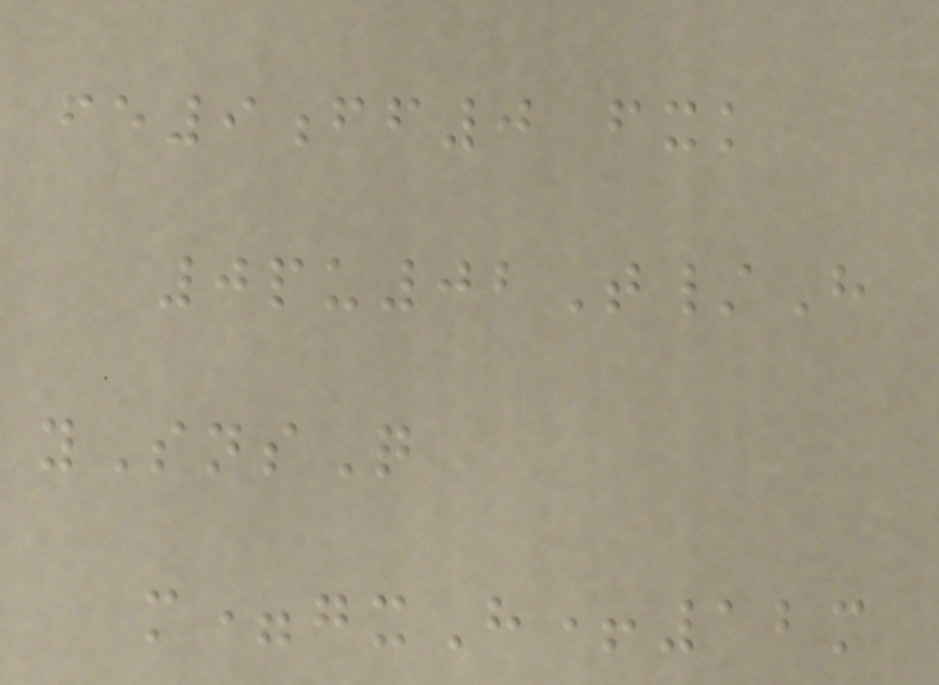fe9ff0 fxk
0pu02T/H
ySnsQ
m=gxH+12m
